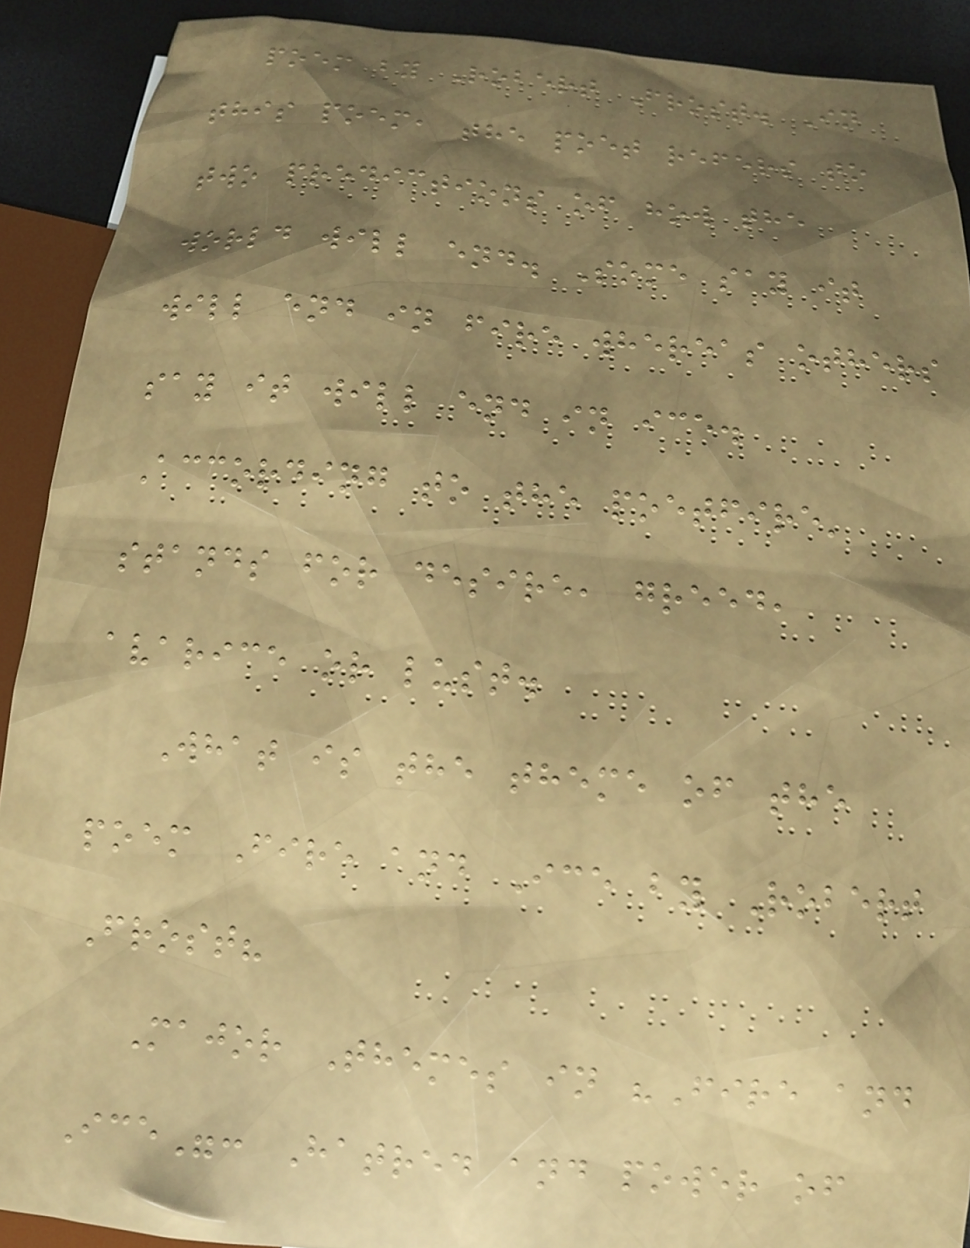poem by Robert Frost. In
this poem, the poet refers to
two predictions of how the
world will end. Some say it
will end in fire whereas others
say it will end in ice.
According to the poetfire'
stands for desire, greed,
avarice or lust.
What is the theme of the
poem Fire and Ice by Robert
Frost?
Major Themes in "Fire and
Ice": Hatred and power of
